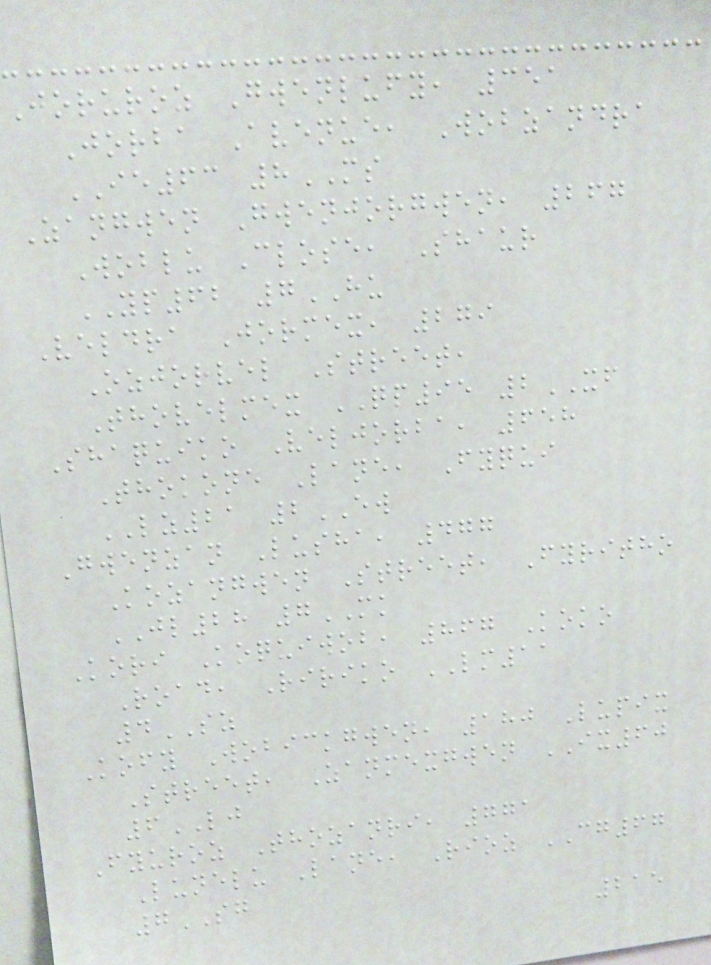Joruroz Gwenlufy, 351
Jorba Avenue, Wobzandra
IE63 8MS
Zangwen Gwenjorgwen, 267
Woblu Close, Shaur
YP62 7HU
Veldra Jormex, 279
Ozjorvel Street,
Thovelmex QP95 2XF
Shaquiko Veljorba, 658
Thokone Lane, Fyqui
LZ21 2EW
Gwenzan Lusha, 477
Kozangwen Street, Fyritho
JL28 7MK
Kori Koquiwob, 867 Koko
Road, Ririko LM11
4SZ
Kofy Wobickgwen, 180 Lupix
Street, Zanmexgwen IX60
6LJ
Fyuroz Thozanri, 771
Lunelu Lane, Rioz CG67
7SG
215
